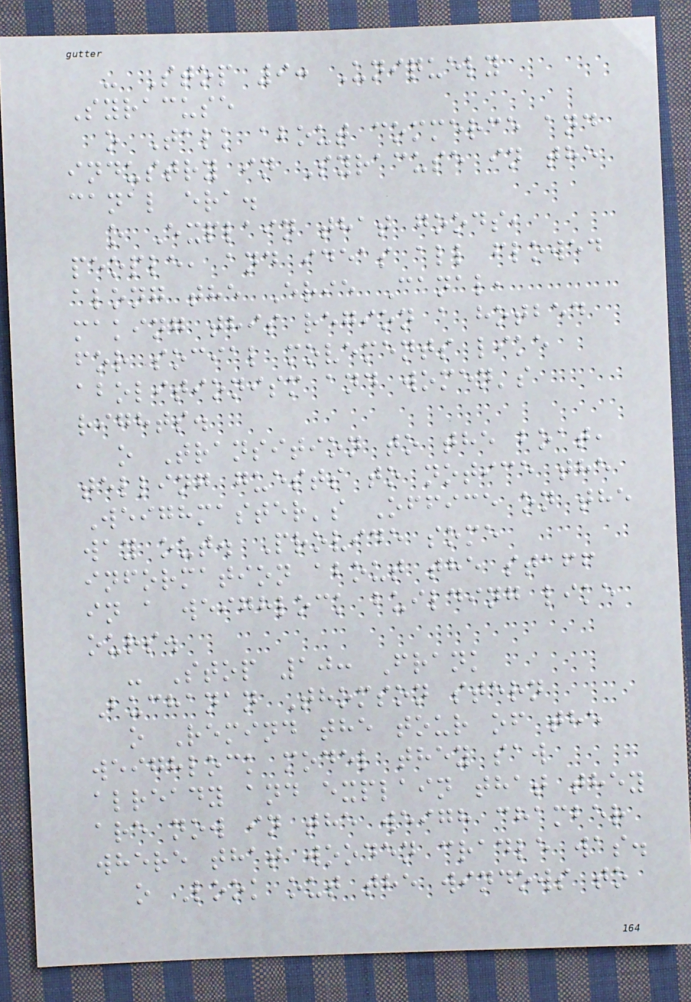- Stop 9: Uniquely
Syracuse
o Talk about commerce and
industry in Syracuse in the
canal era.
o Explain that goods,
people, and ideas all flowed
along the Erie Canal,
making this region a hotbed
for social movements like
abolitionism and women's
rights.
o Transition to the boat,
telling guests to notice the
Weighmaster's Office on the
way out. Provide some
information about the staff
in a weighlock building like
ours.
- Stop 10: Frank
Buchanan Thomson stern
o Remind the tour of the
weighlock model they saw
already and explain that they
are now in the weigh chamber
where that wooden cradle was.
o Look out the windows to
